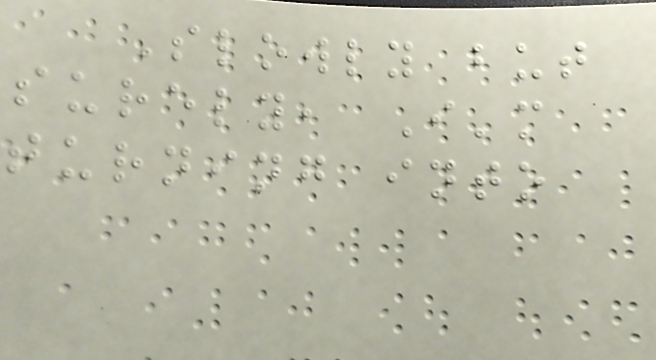Slowly but
surely, I'm
turning into
